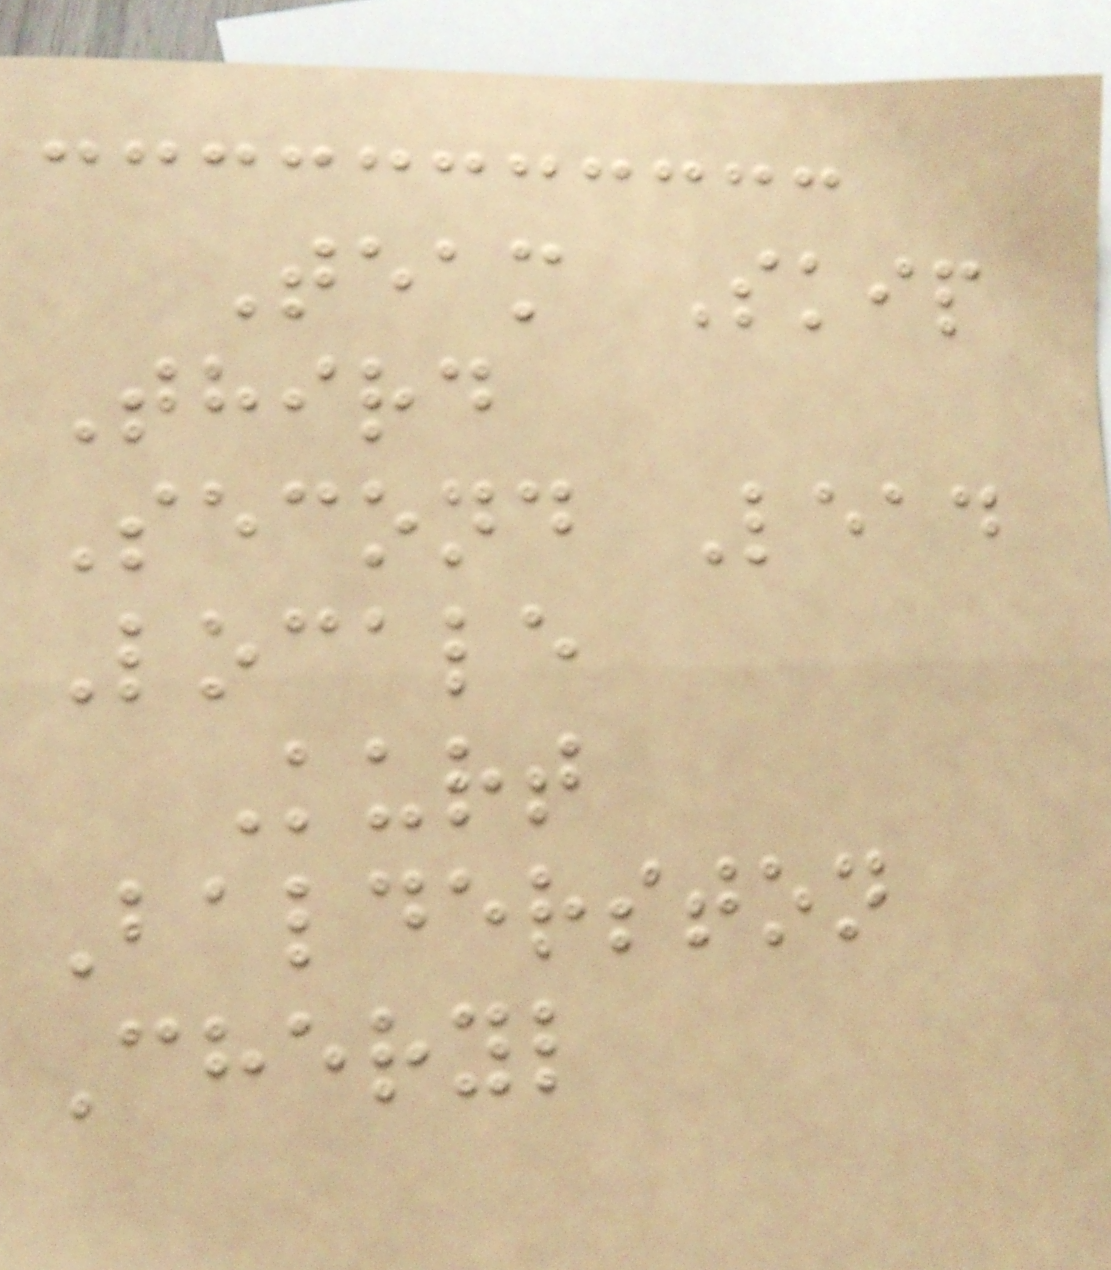Team Skip
Third
Second Lead
Locale
Kurt
Balderston
Cheryl
